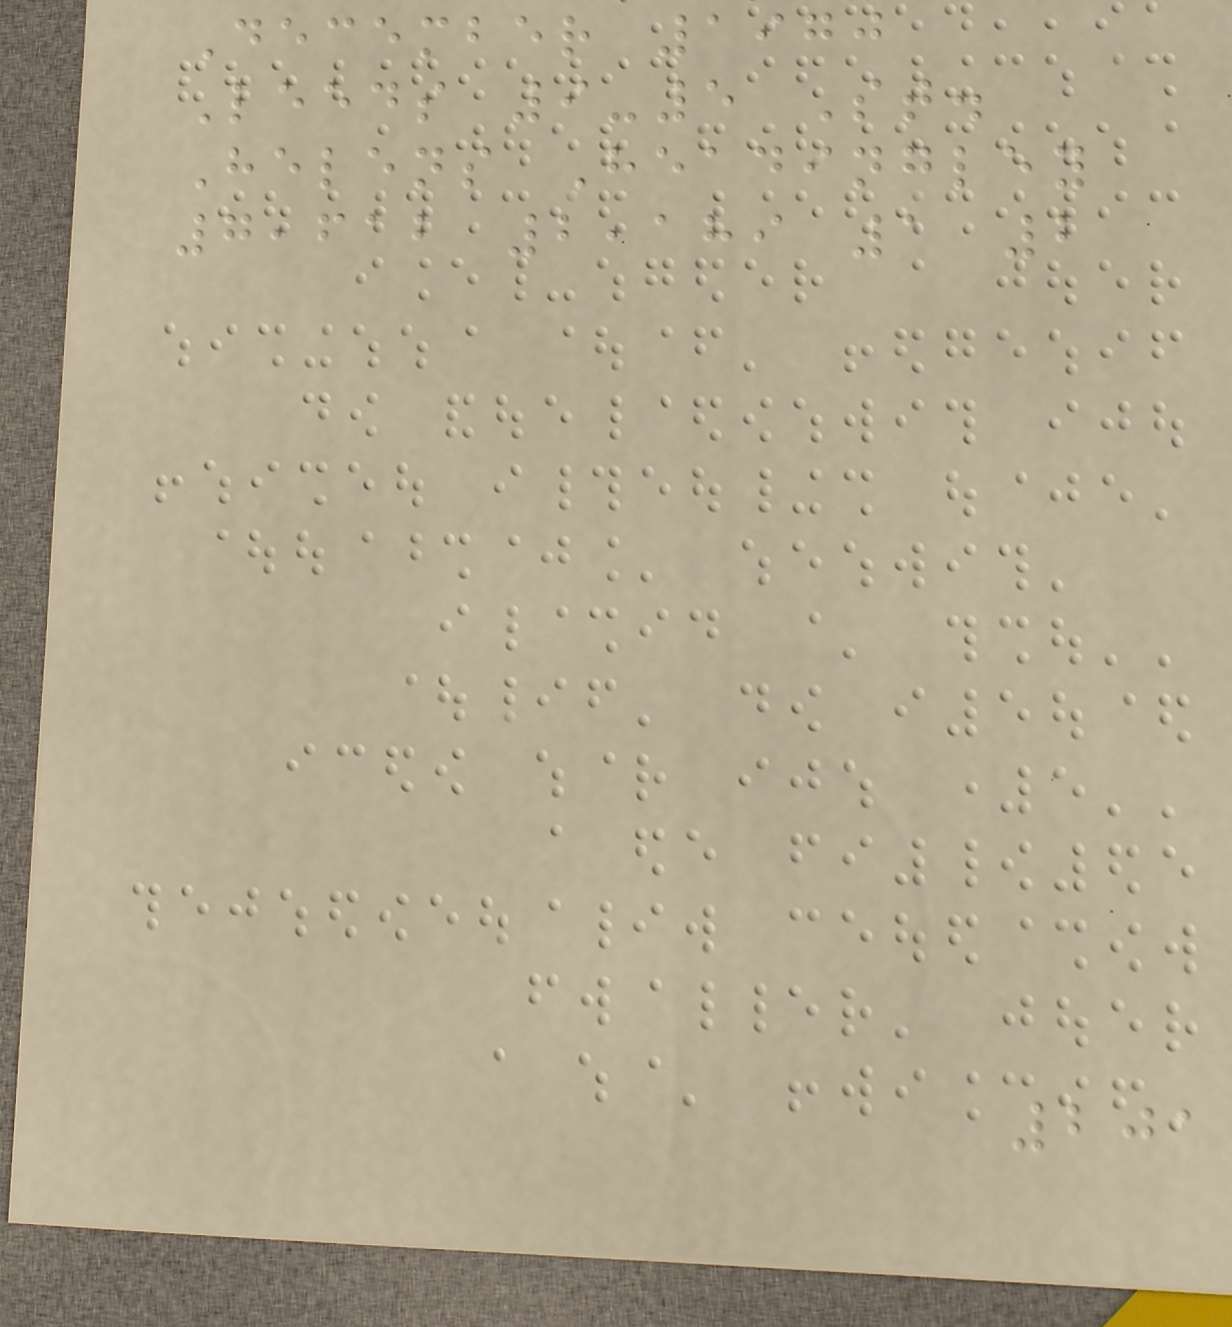December 1970
Leeds 9-5 St.
Helens Headingley
7,612 2,189 1 2
201
